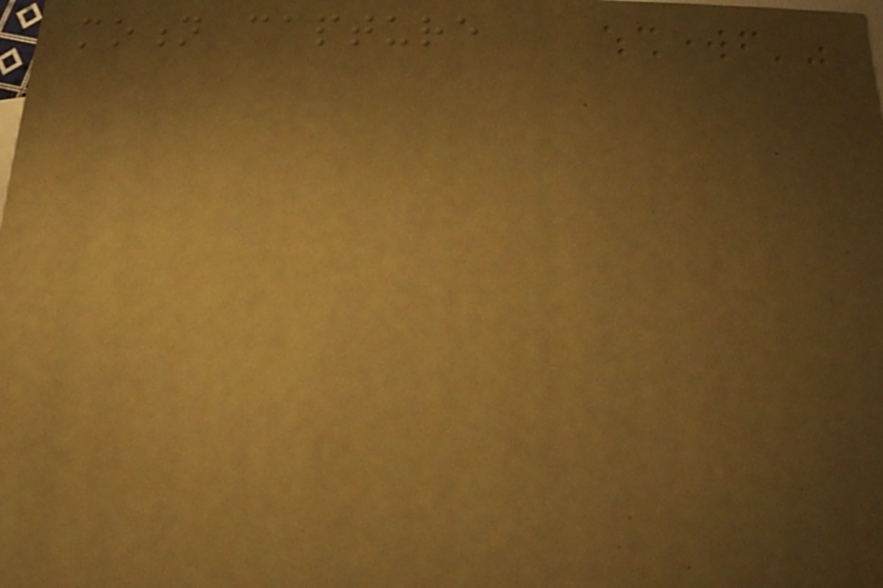motion capture
